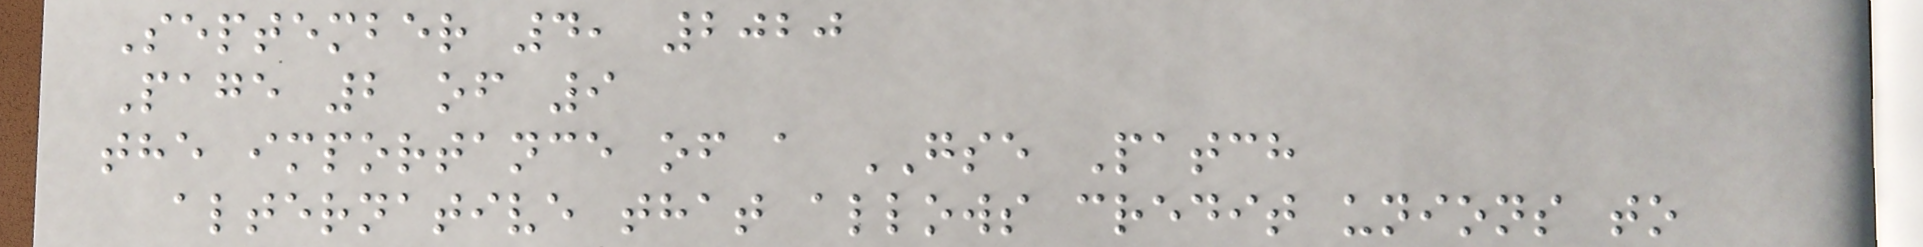September 4, 2020
Page 2 of 9
the importance of a GSE Patch
alternative that allows credit unions to
